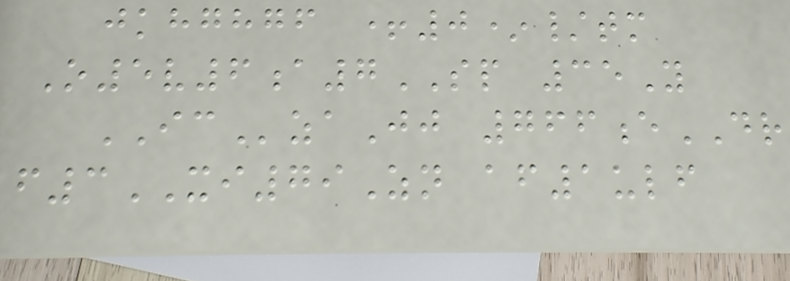jkhghgf +0*/tm
O5v6a7SP 35Y
ICzaJj 766eDR
f3XI79Zn af1ulf
